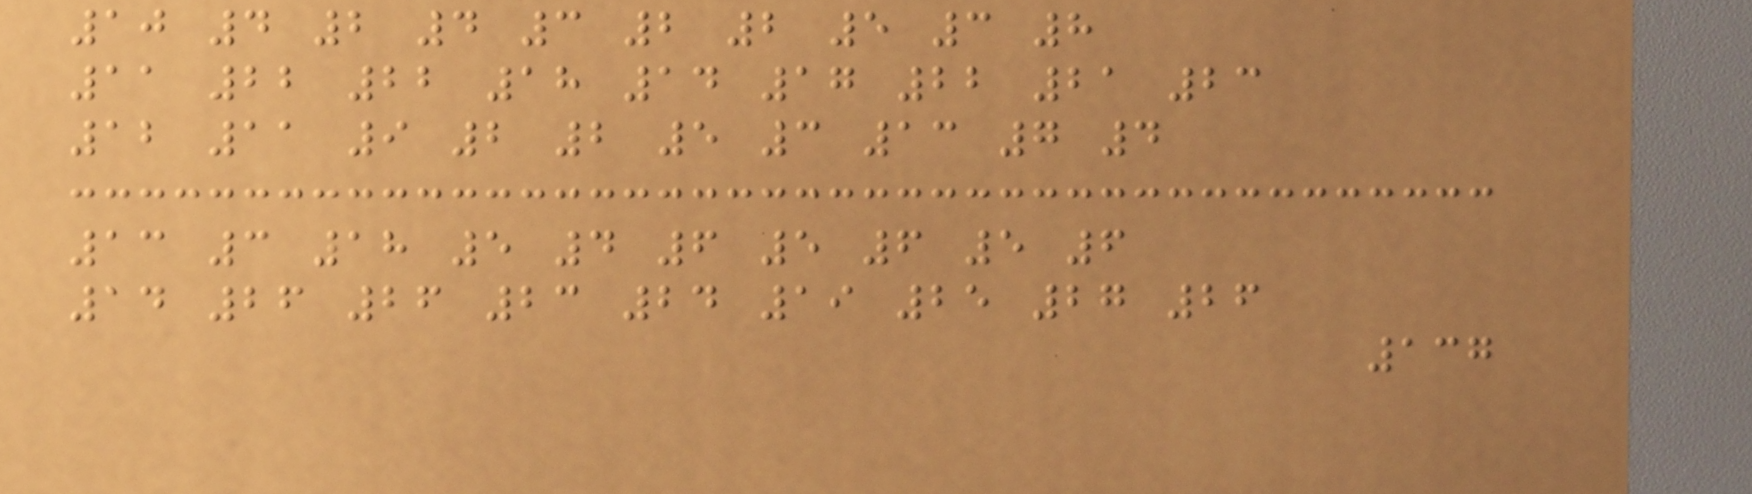10 4 2 4 3 2 2 5 3 8
11 22 22 18 14 17 22 21 23
12 11 9 2 2 5 3 13 7 4
13 3 18 5 4 6 5 6 5 6
14 26 26 23 24 19 25 27 26
137
